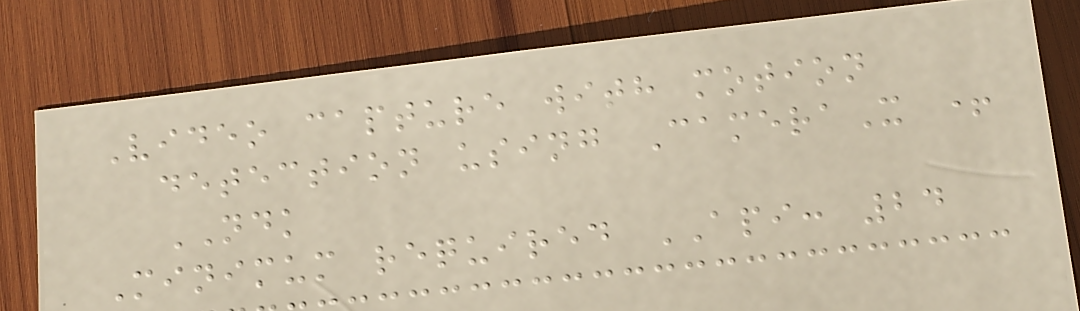Video capture with motion
detection using CameraX +
NDK
Minimum required API: 24
